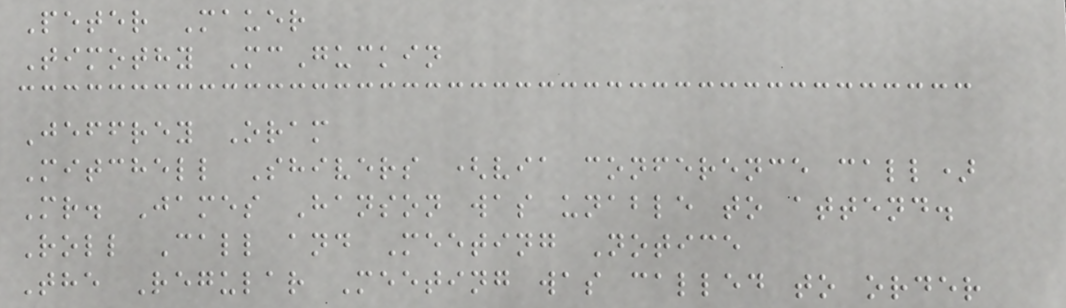Peter Mauer
Timothy McGuckin
Jeffrey Oram
Mitchell Shivers (via conference call)
Mr. James Hanson was unable to attend.
Roll Call and Meeting Notice
The Regular Meeting was called to order
